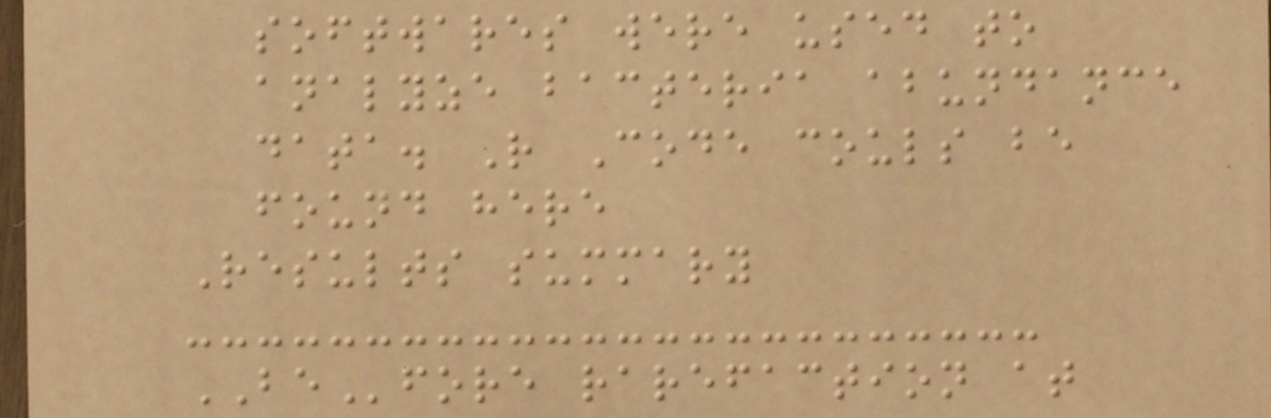softwares were used to
analyze bacteria abundance
data. R Code couls be
found here
Results summary
BEfore rarefaction at
